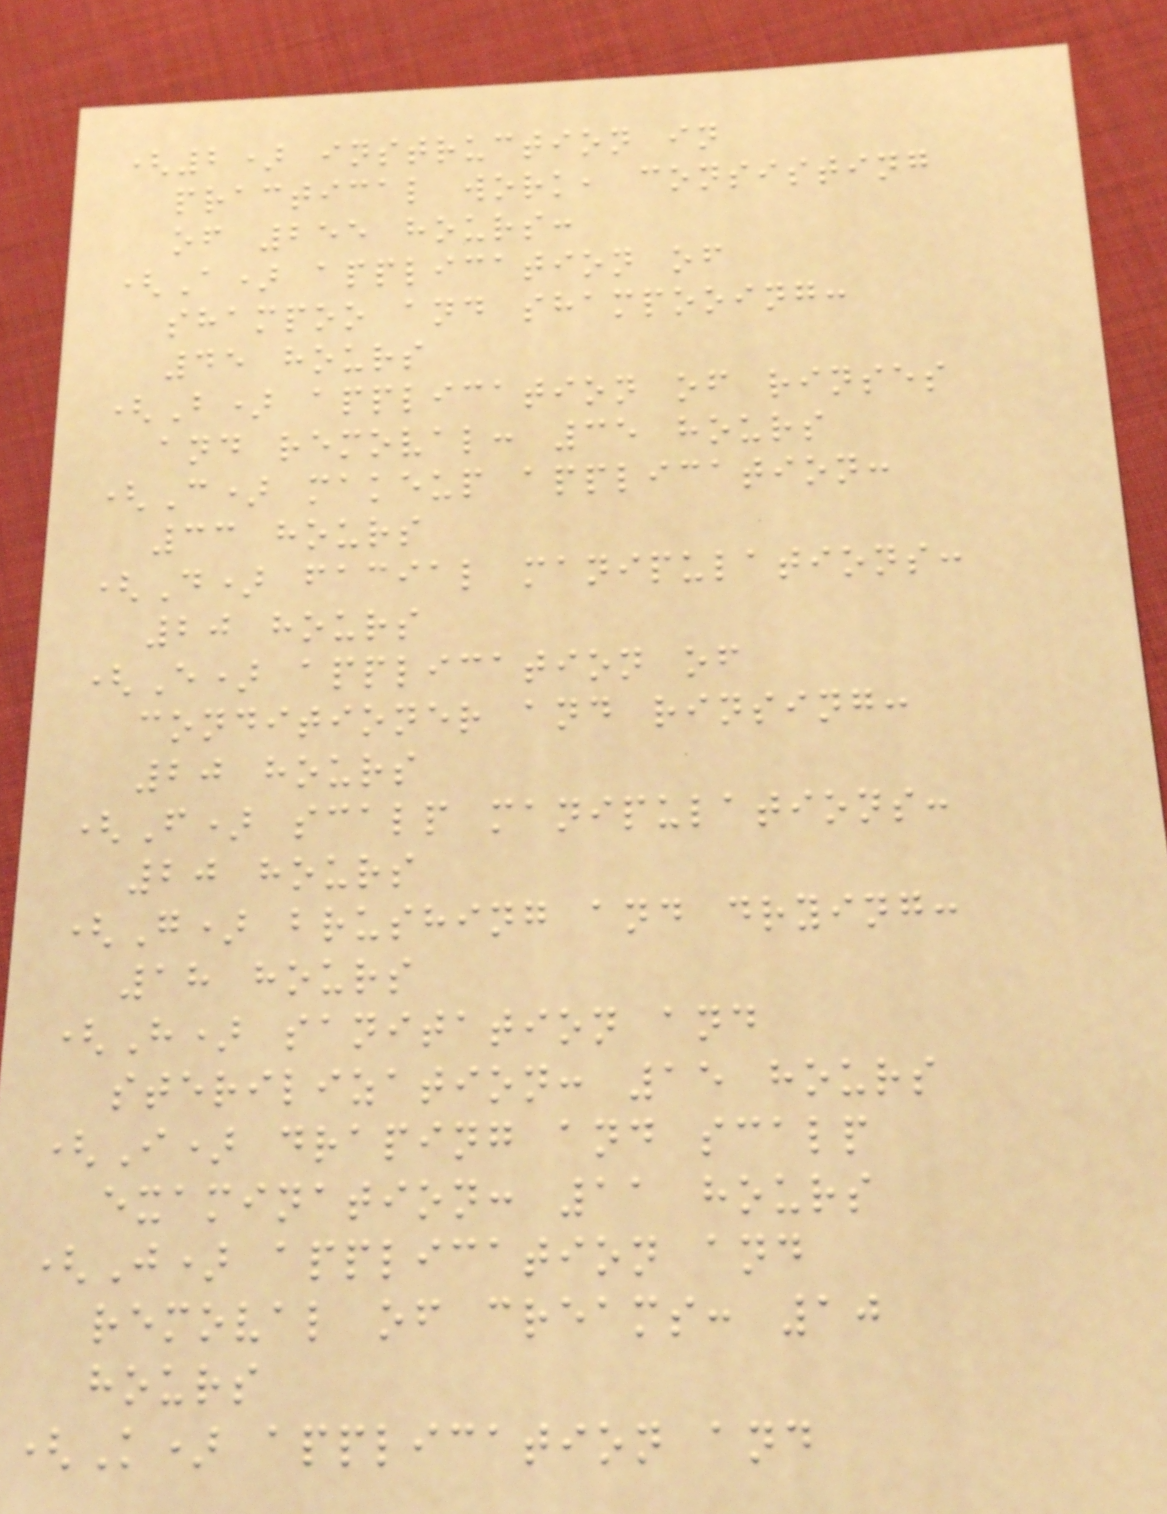(2) instruction in
practical work, consisting
of 255 hours:
(A) application of
shampoo and shampooing:
45 hours
(B) application of rinses
and removal: 35 hours
(C) makeup application:
33 hours
(D) facial manipulations:
20 hours
(E) application of
conditioner and rinsing:
20 hours
(F) scalp manipulations:
20 hours
(G) brushing and drying:
18 hours
(H) sanitation and
sterilization: 15 hours
(I) draping and scalp
examination: 11 hours
(J) application and
removal of creams: 10
hours
(K) application and
